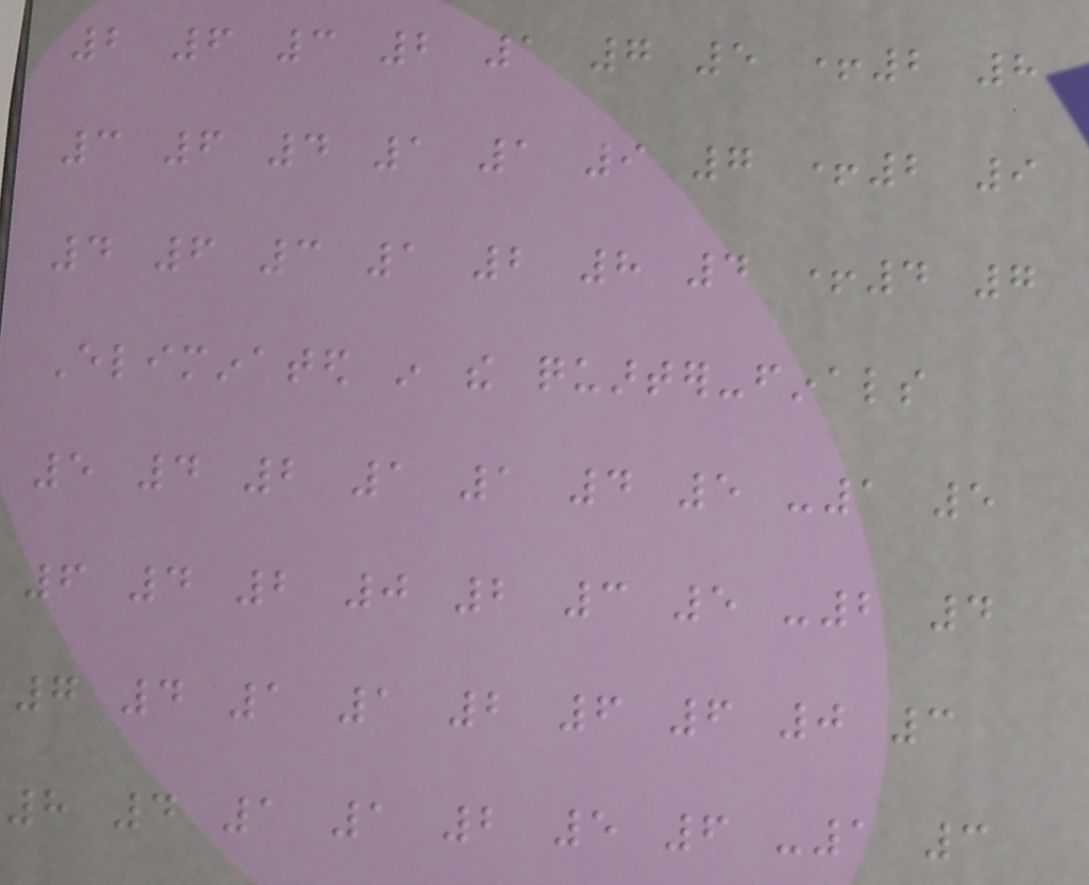2 6 3 2 1 7 5 +2 8
3 6 4 1 1 9 7 +2 9
4 6 3 1 2 8 4 +4 7
Eliminated in the quarter-finals
5 4 2 1 1 4 5 -1 5
6 4 2 0 2 3 5 -2 4
7 4 1 1 2 6 6 0 3
8 4 1 1 2 5 6 -1 3
